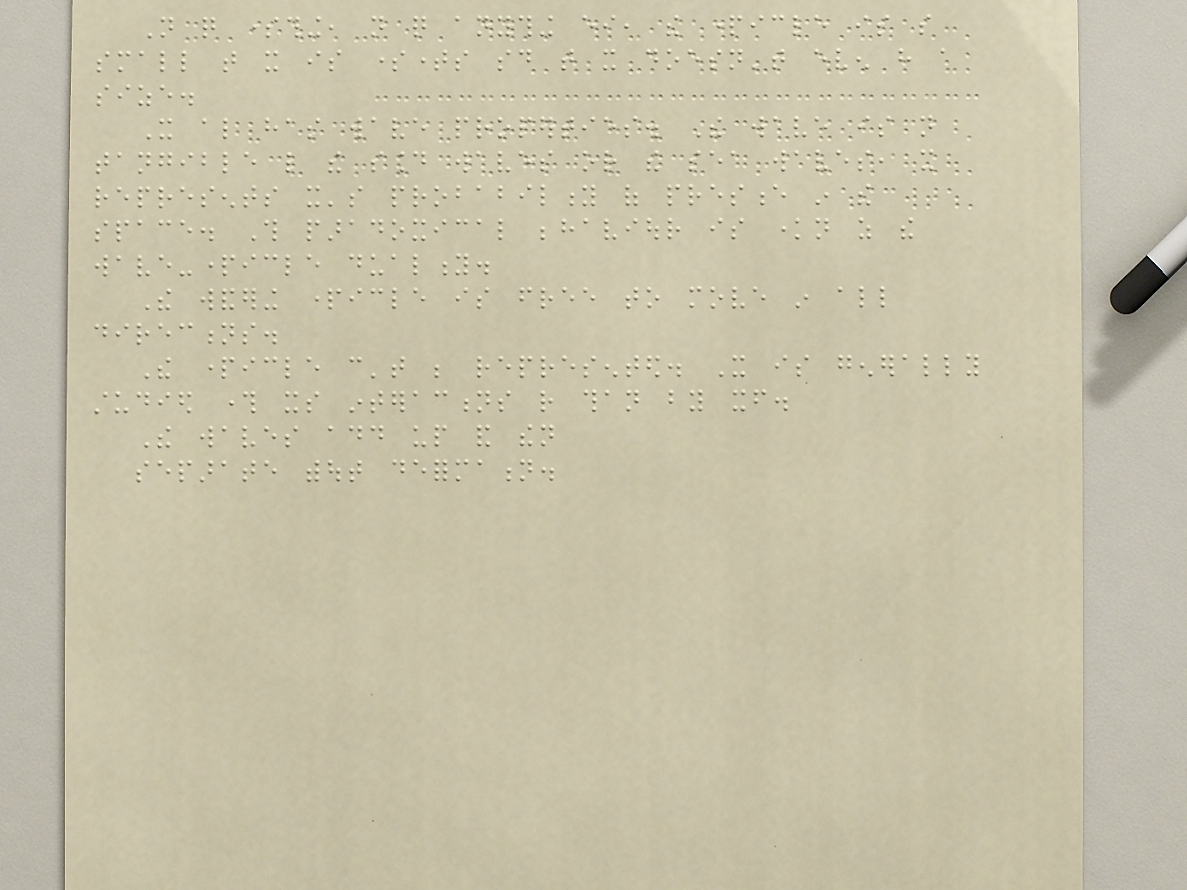Not quite something, not quite anything either, the particle is so
small that it is sometimes said that it doesn't even have a
size.
It also has wave properties. The wave is not
tangible like the sound waves or the sea waves, it
represents it's probability of presence in the
space. This paradoxical behaviour is known as the
wave-particle duality.
The wandering particle is free to move in all
directions.
The particle can't be represented. It is generally
studied through its interactions rather than by itself.
The waves add up and then
separate without deformation.
